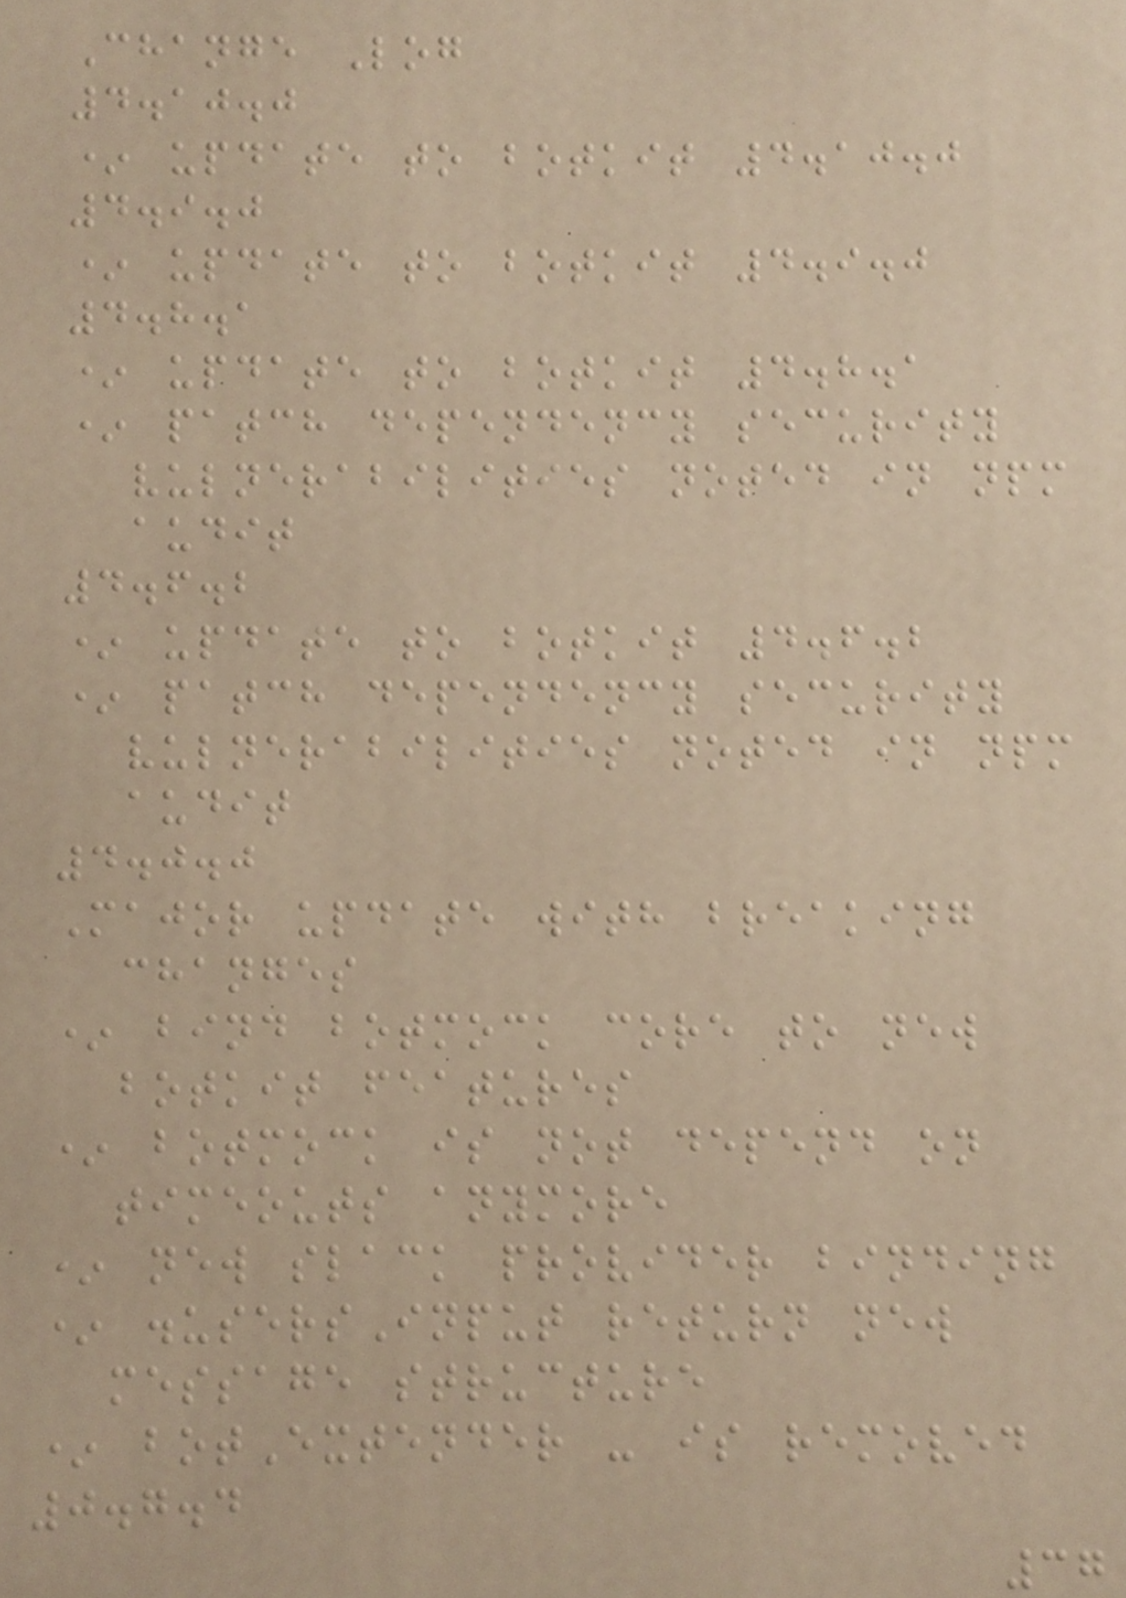Change Log
4.10.0
* update to botkit 4.10.0
4.9.0
* update to botkit 4.9.0
4.8.1
* update to botkit 4.8.1
* patch dependency security
vulnerabilities noted in npm
audit
4.6.2
* update to botkit 4.6.2
* patch dependency security
vulnerabilities noted in npm
audit
4.0.0
Major update with breaking
changes
* bind botmock core to new
botkit features
* botmock is not depend on
timeouts anymore
* new slack provider binding
* .usersInput return new
message structure
* botExtender - is removed
0.7.4
37
